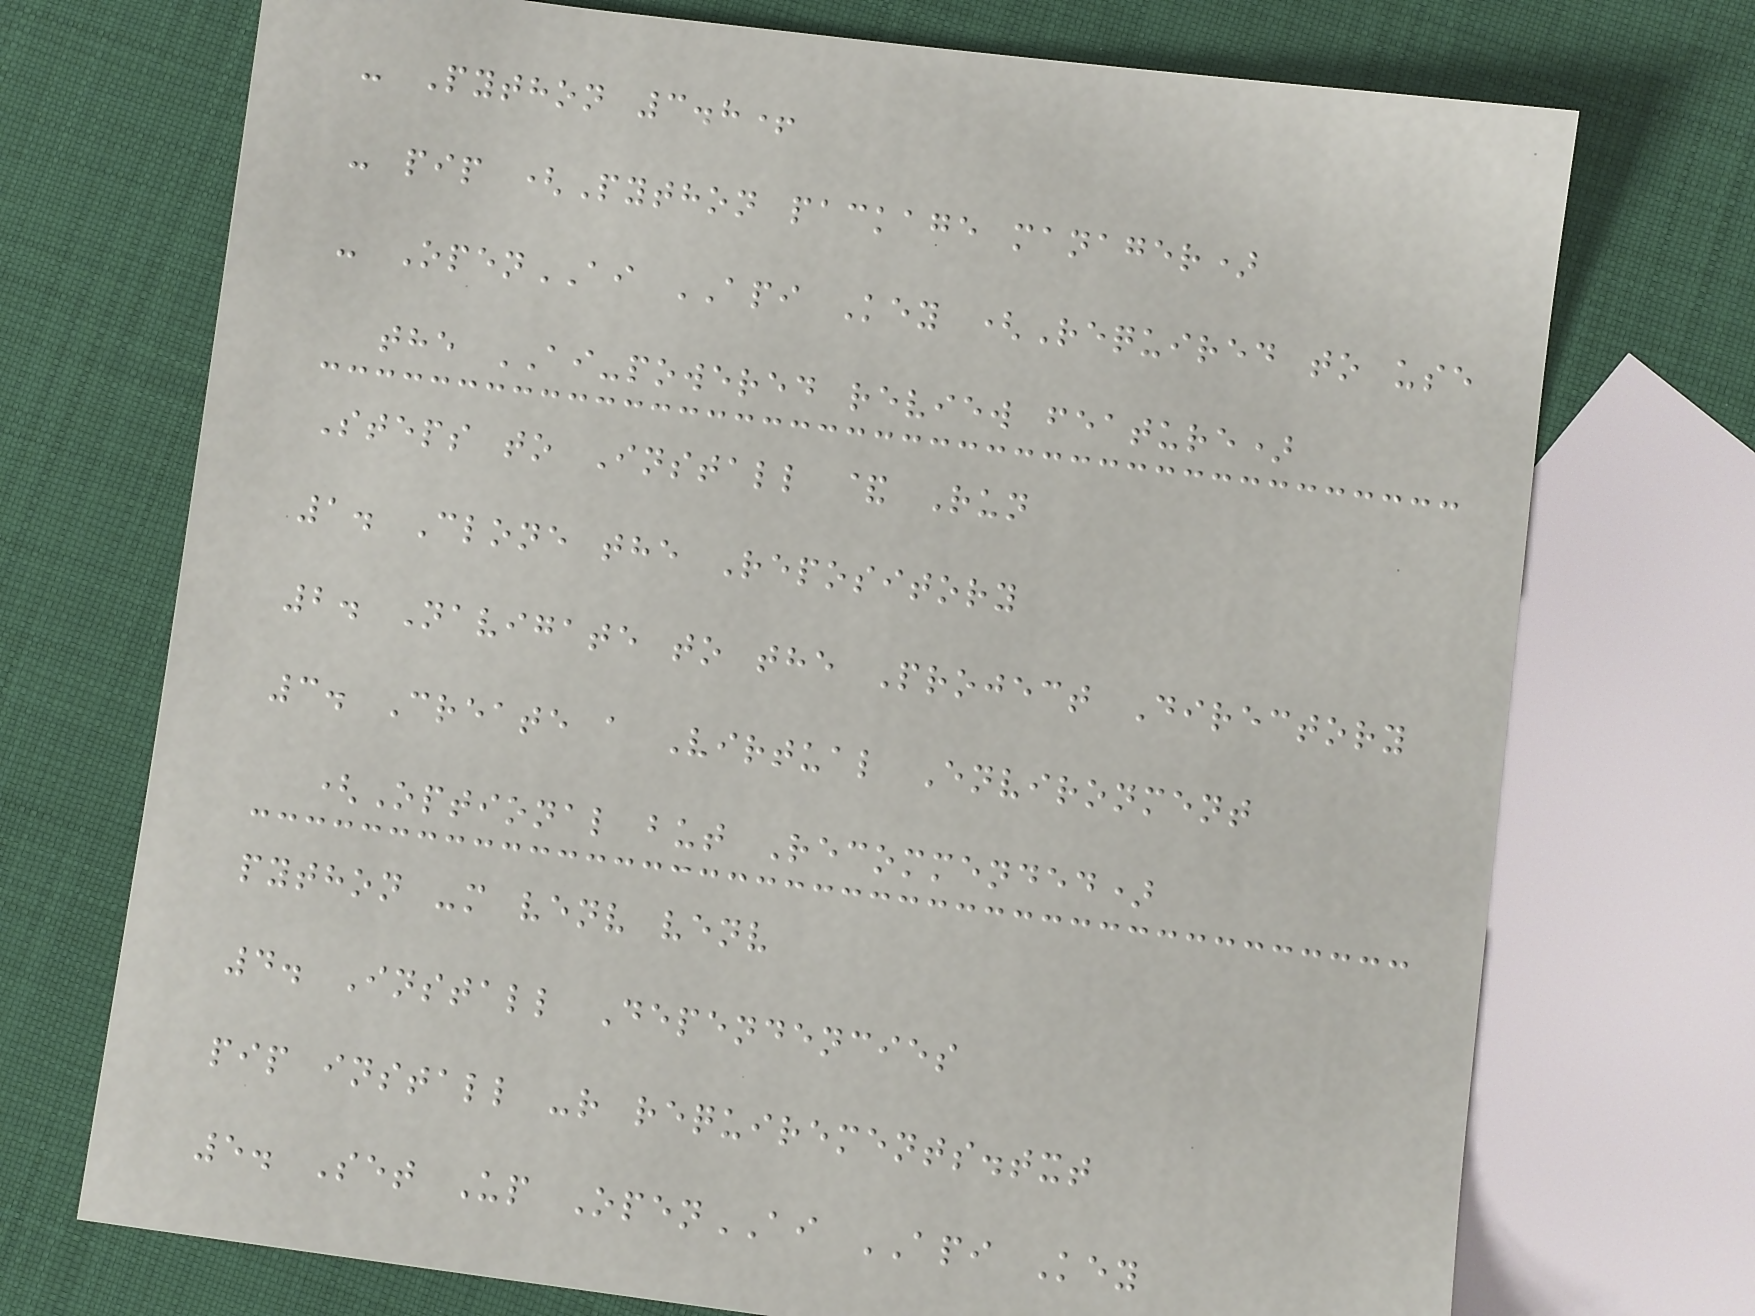- Python 3.8+
- pip (Python package manager)
- OpenAI API Key (Required to use
the AI-powered review feature)
Steps to Install & Run
1. Clone the Repository
2. Navigate to the Project Directory
3. Create a Virtual Environment
(Optional but Recommended)
python -m venv venv
4. Install Dependencies
pip install -r requirements.txt
5. Set Up OpenAI API Key
